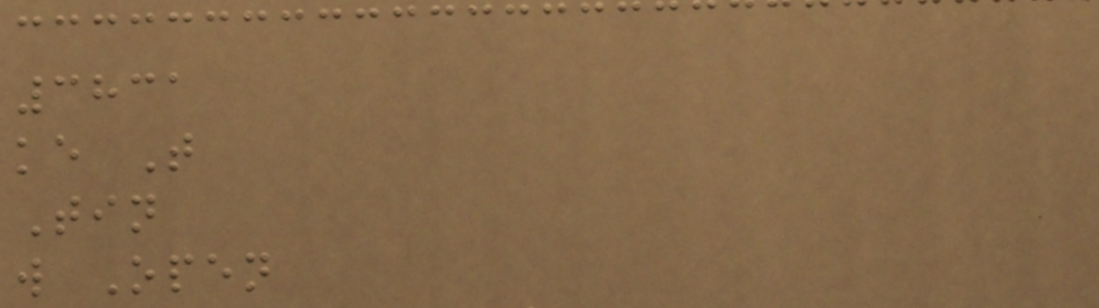3831
ke T
Tin
w Open
